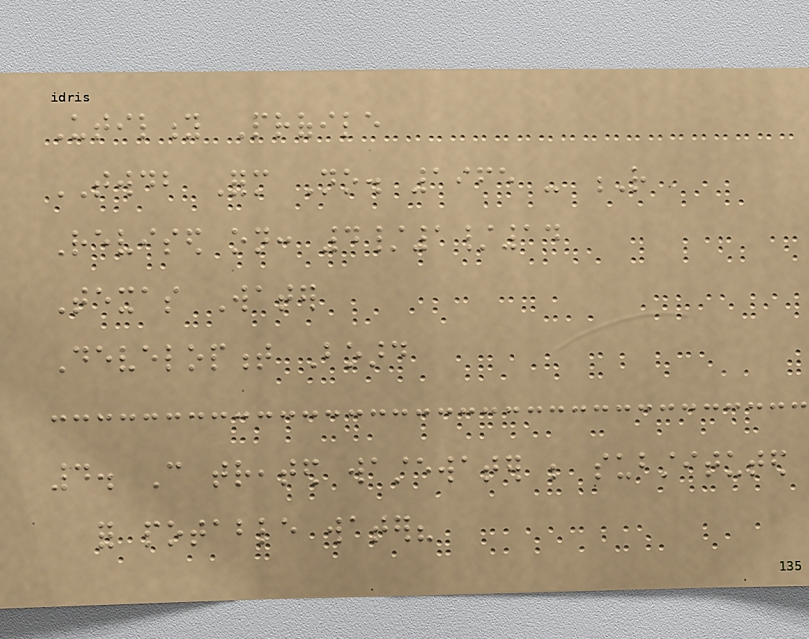Utility Profile
TWDB Form No. 1965 - R
Revised on: 4/1/14
Texas Water
Development Board
4. Can treated wastewater be substituted
for potable water?
